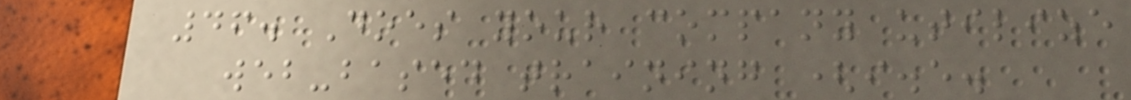46. Does your company utilize
web-based training (i.e.
